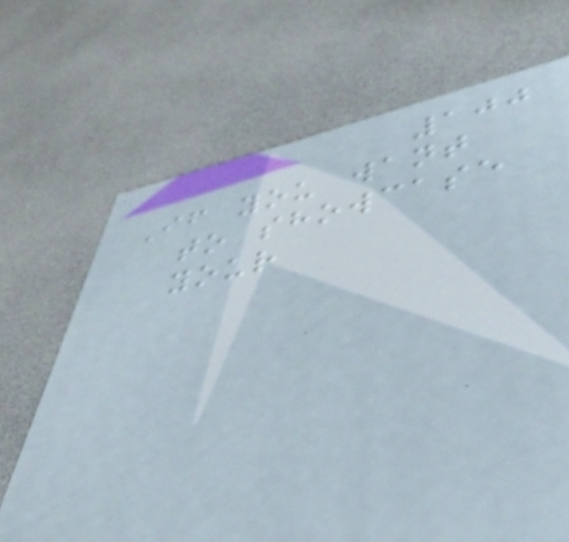100
If you want
to showcase
your
